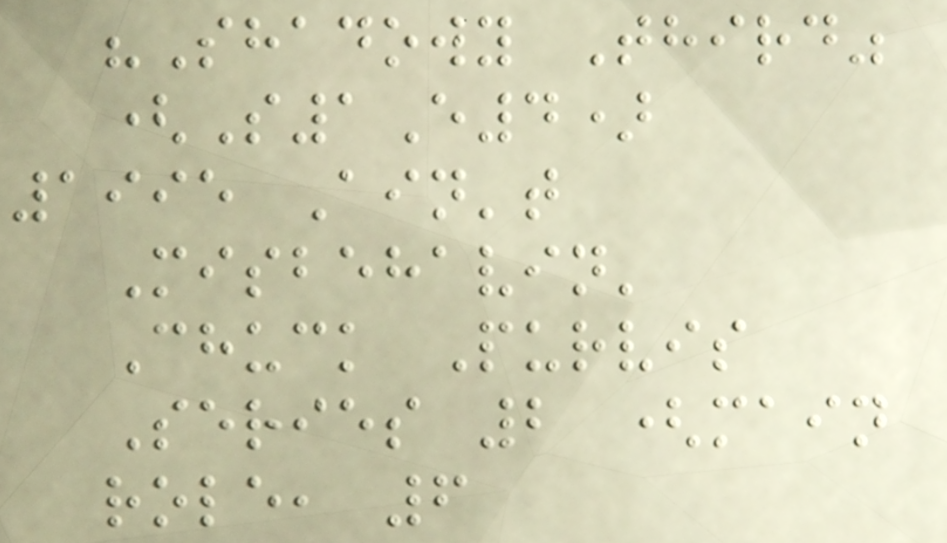"Shadowy Third"
(S1E4)
1995 Ain't
Misbehavin'
Chuck Purvis
Series 2 (main
role, 6
